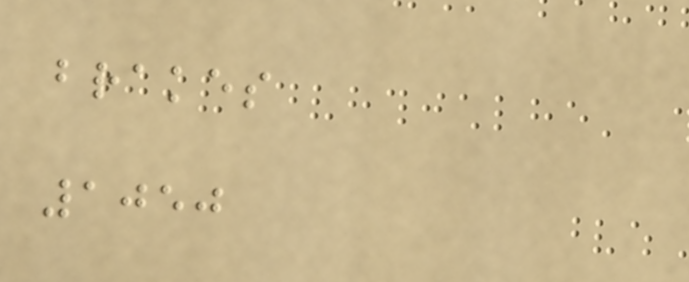brakes
1050
